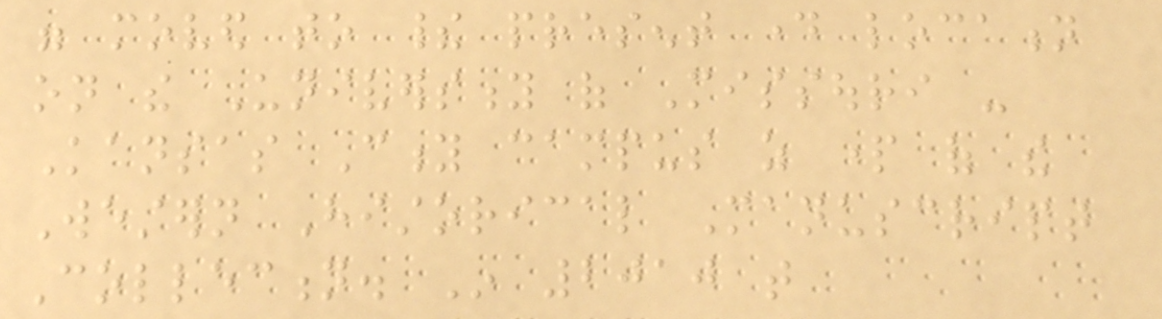were moved to their present day location
on the University of Missouri -
Kansas City campus as part of the
Western Historical Manuscript
Collection. In 2010 that
